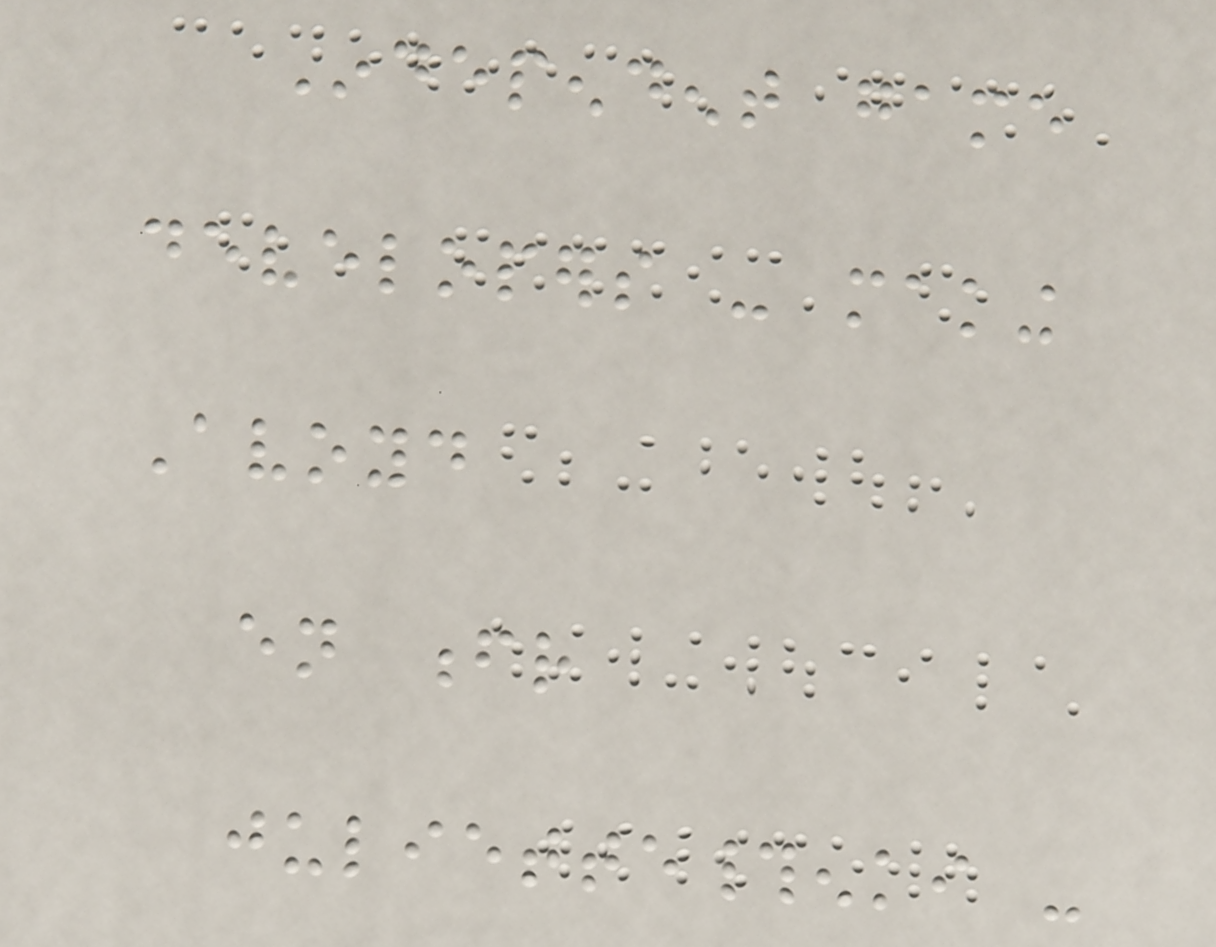Independent game
developers - making
Avoyd
en fr
juliette#enki -
